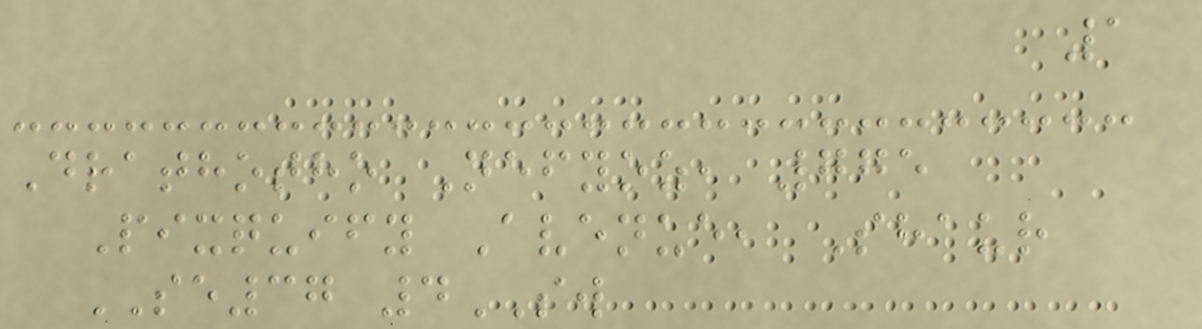1
Drathotho Nefyoz, 775
Pixquify Avenue, Shaur
SE37 4SW
